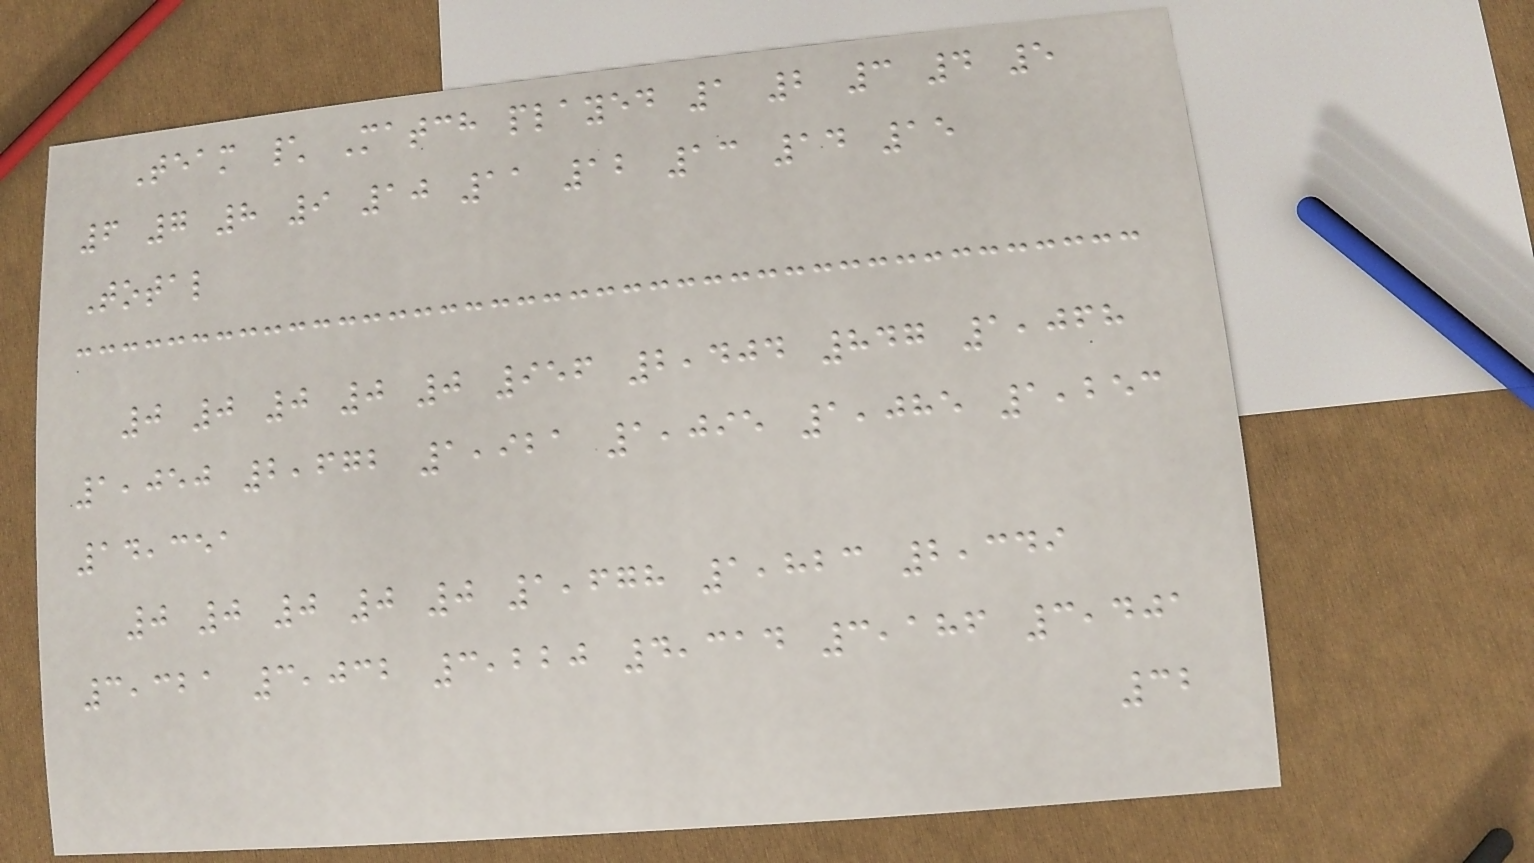Team \ Match played 1 2 3 4 5
6 7 8 9 10 11 12 13 14 15
Total
0 0 0 0 0 956 2,404 847 1,068
1,050 2,672 1,921 1,095 1,085 1,253
14,351
0 0 0 0 0 1,678 1,823 2,349
3,321 3,032 3,220 4,314 3,186 3,401
32
